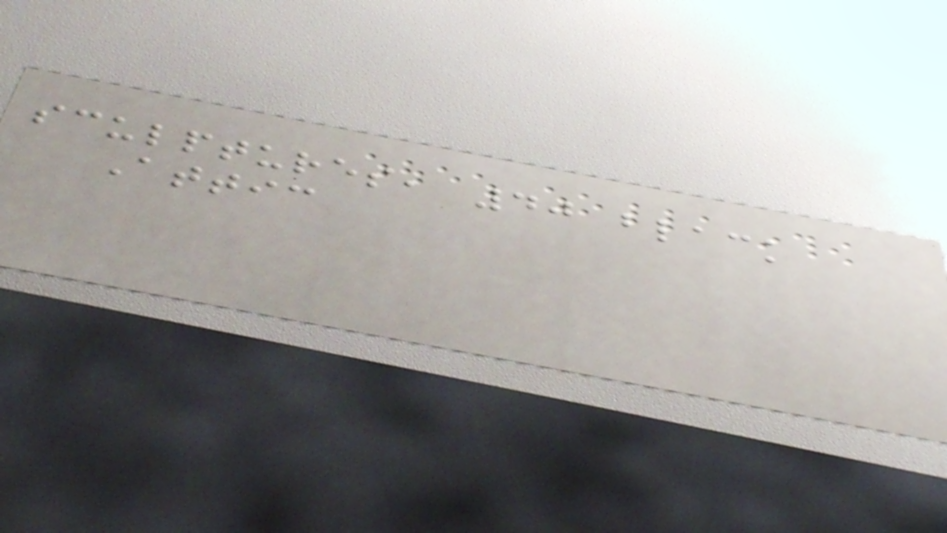sculptures, 40 black
Attic
